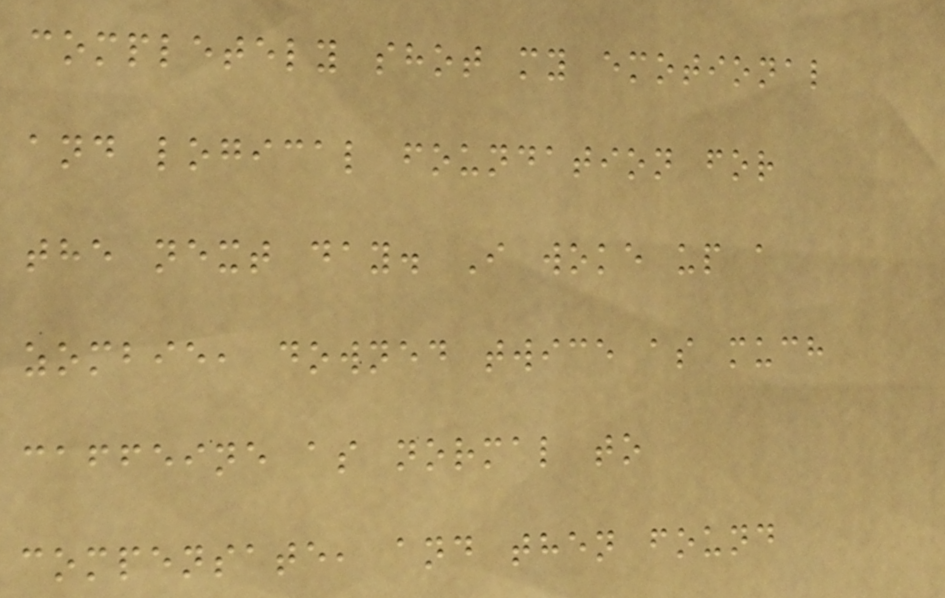completely shot my emotional
and logical foundation for
the next day. I woke up a
zombie, downed twice as much
caffeine as normal to
compensate, and then found
